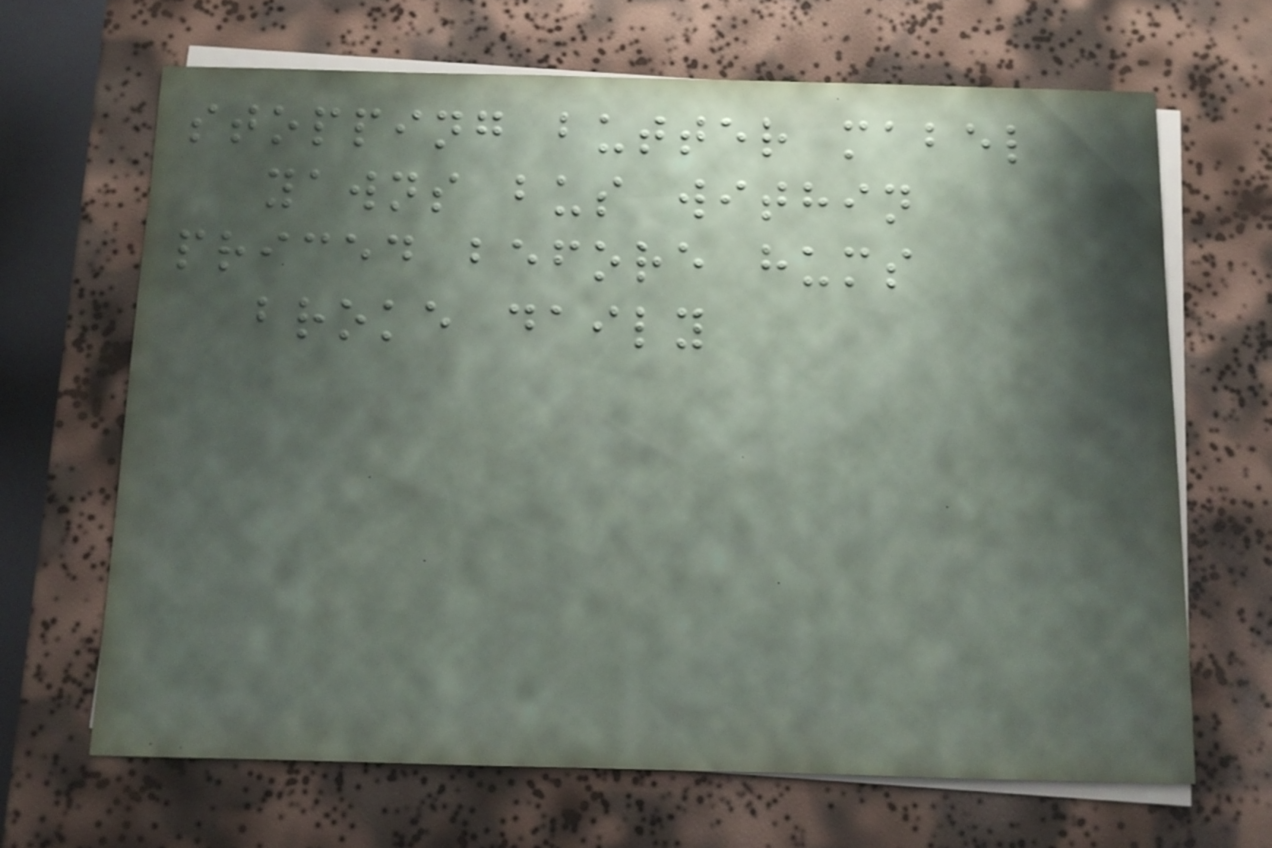stopping butter mabel
yawns bus within
priced before hums
broke daily
